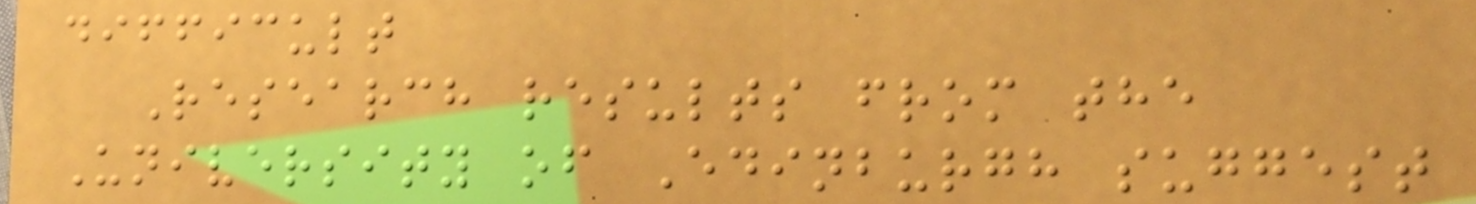difficult
Research results from the
University of Edinburgh suggest
